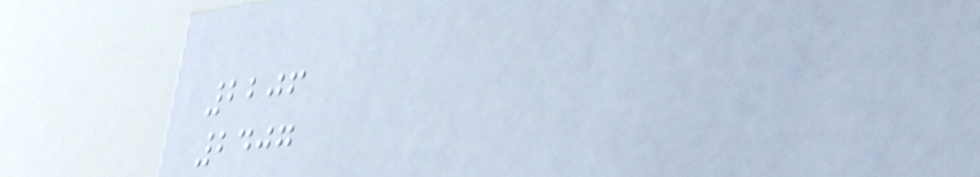2206
2407
